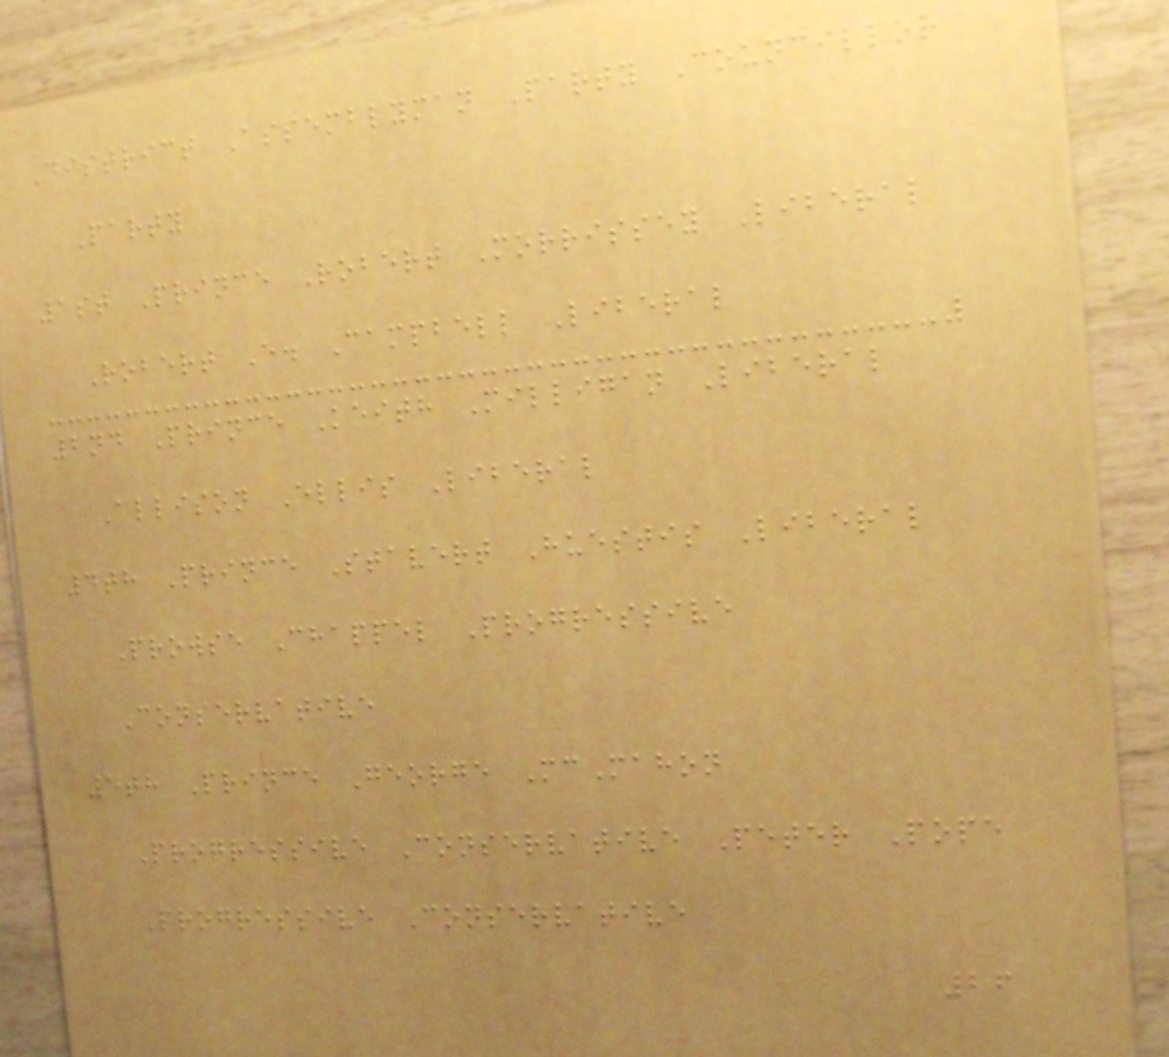District Assemblyman Party Councillor
Party
1st Prince Robert Morrissey Liberal
Robert E. Campbell Liberal
2nd Prince Keith Milligan Liberal
Allison Ellis Liberal
4th Prince Stavert Huestis Liberal
Prowse Chappel Progressive
Conservative
5th Prince George McMahon
Progressive Conservative Peter Pope
Progressive Conservative
26
